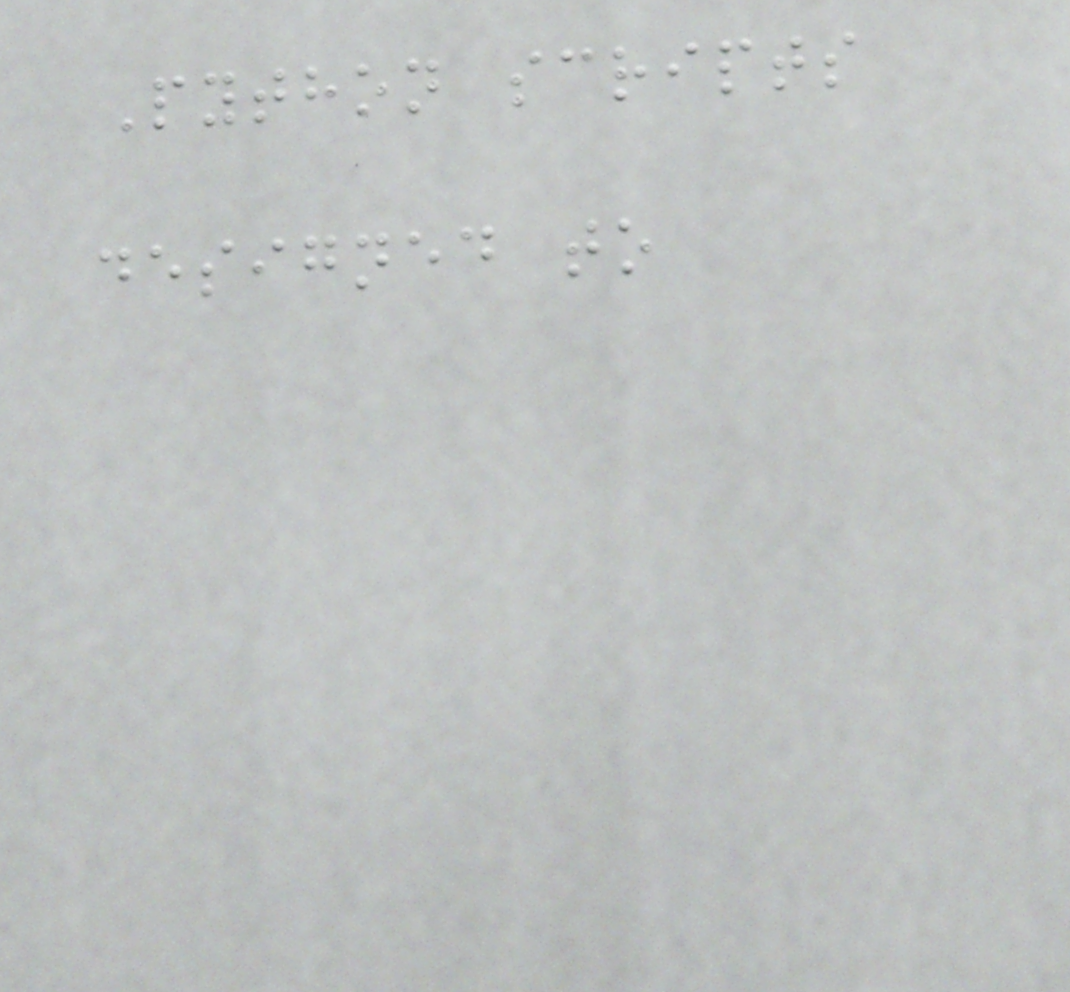Python scripts
designed to
